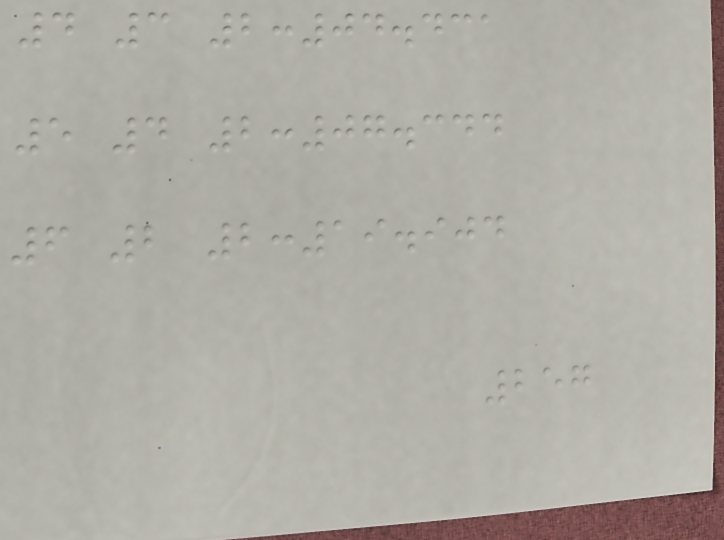4 3 2:04.431
5 4 2:07.344
6 2 2:19.904
257
